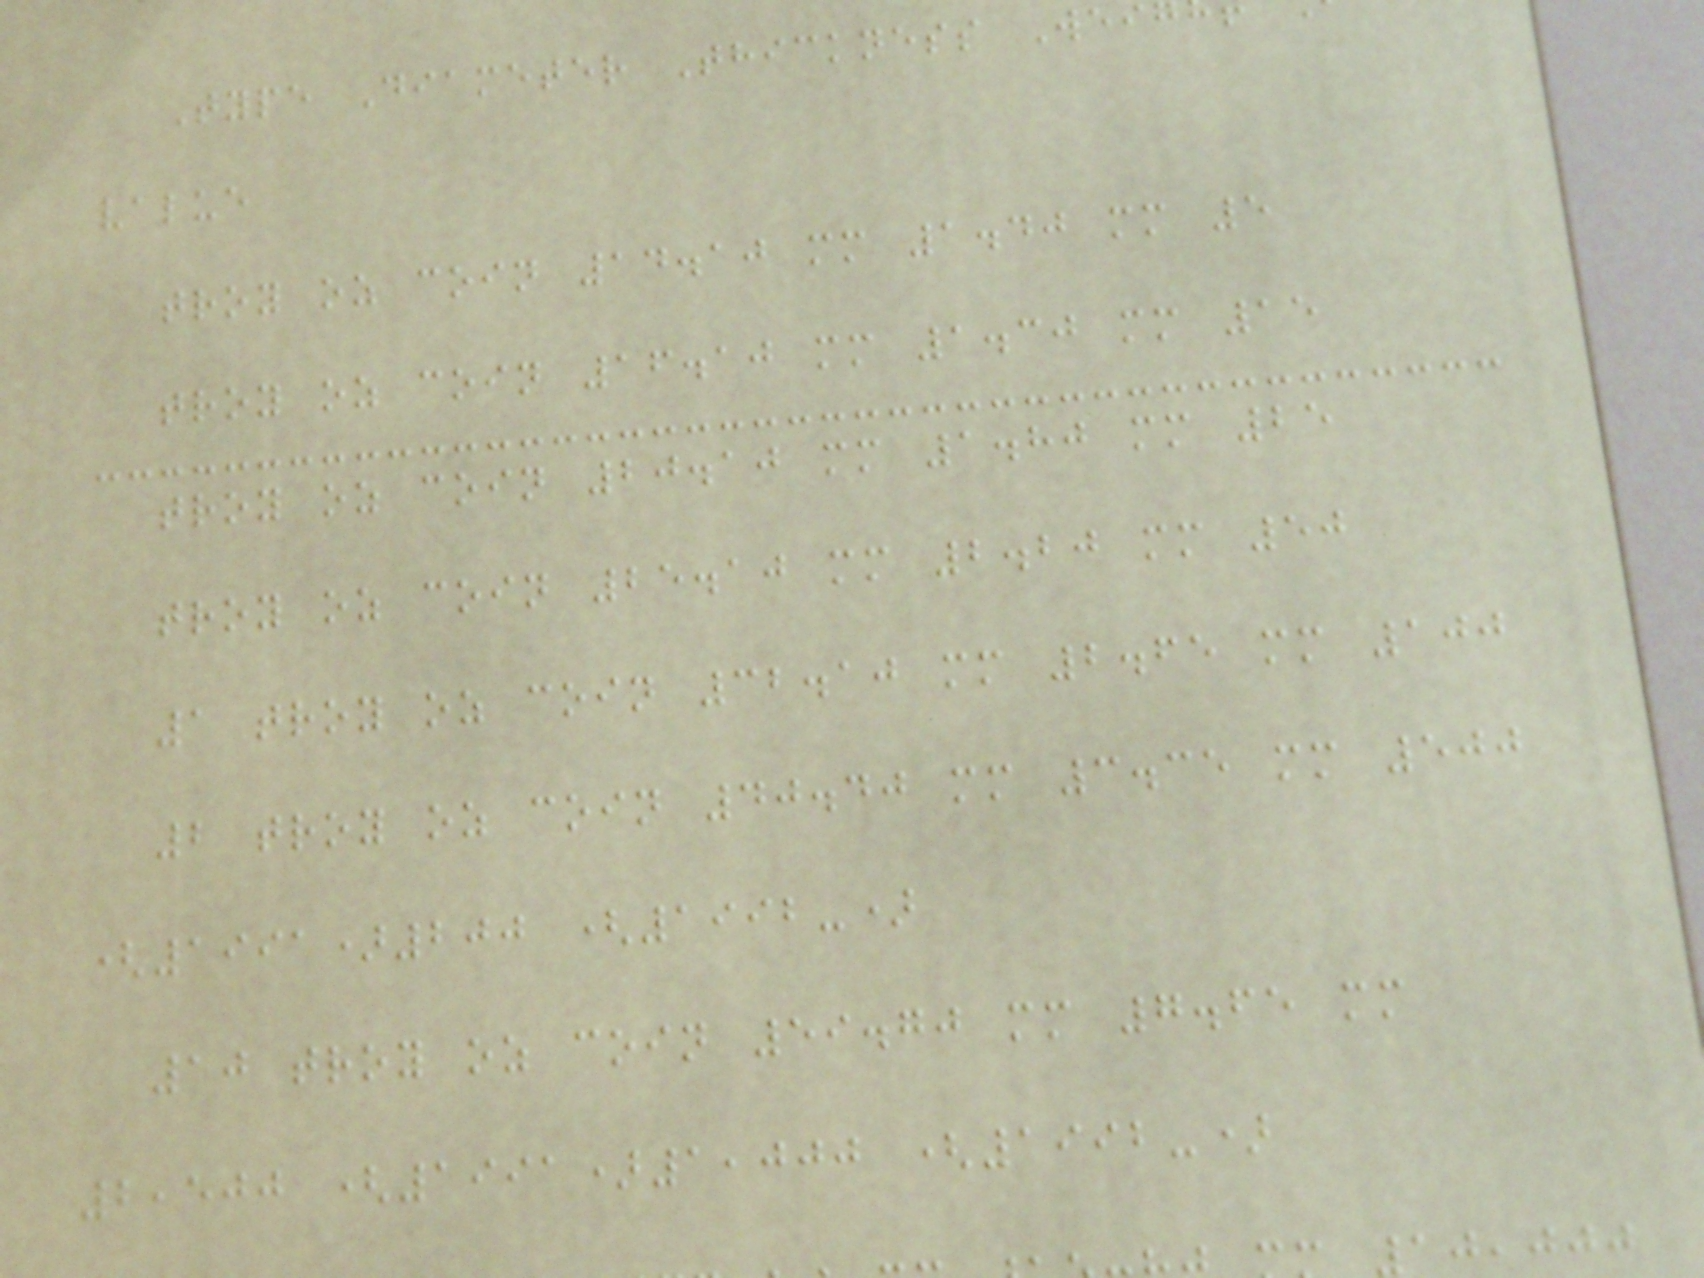Type Diameter Thickness Wei
value
troy oz coin 14.10 mm 1.40 mm 5
troy oz coin 16.10 mm 1.30 mm 15
troy oz coin 20.10 mm 1.80 mm 25
troy oz coin 25.10 mm 2.20 mm 50
1 troy oz coin 32.10 mm 2.65 mm 100
2 troy oz coin 40.40 mm 3.35 mm 500
(1991)200 (1992-)
10 troy oz coin 59.70 mm 7.65 mm
2,500 (1991)1,000 (1992-)
